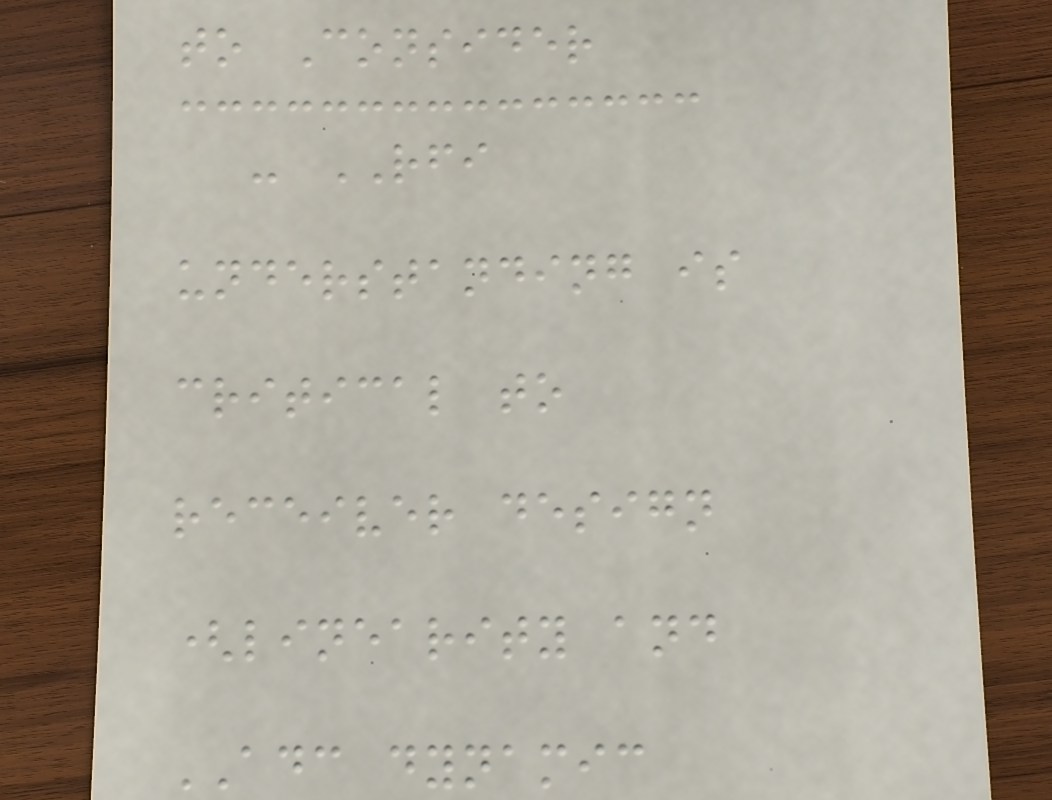to Consider
- RFI
understanding is
critical to
receiver design
(linearity and
ADC dynamic
